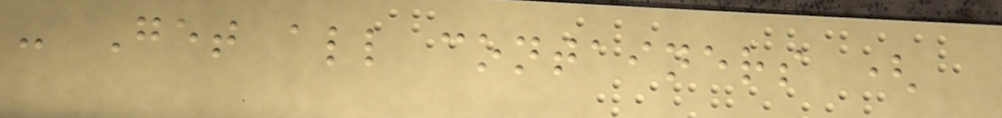- Get all containers (
